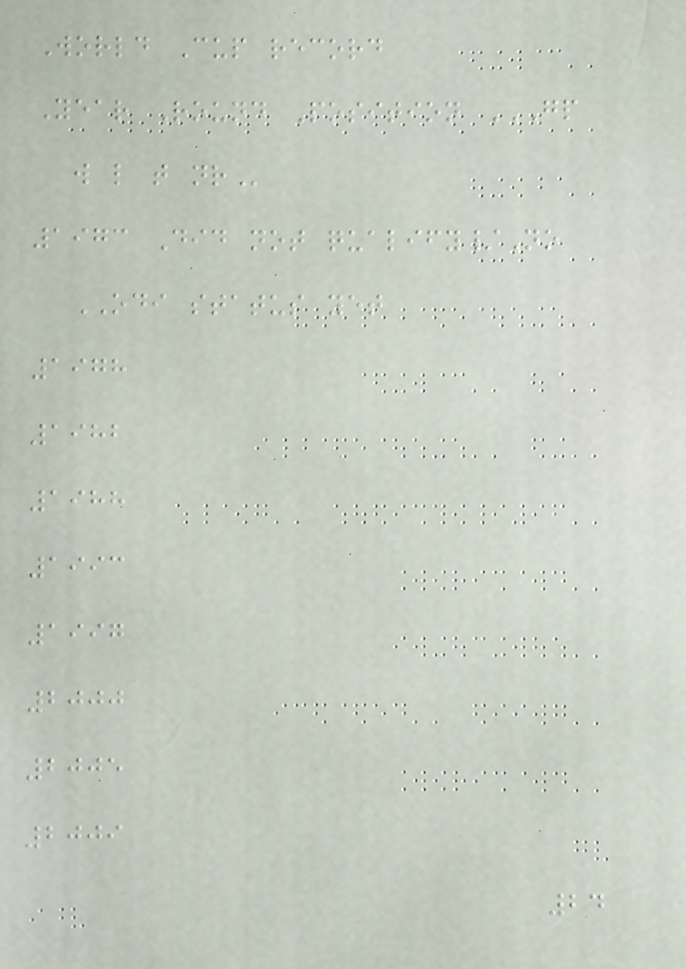World Cup record
Year Round Position GP
W L T NR
1973 Did not qualify/No
ODI status yet
1978
1982
1988
1993
1997
2000
2005
2009
24
